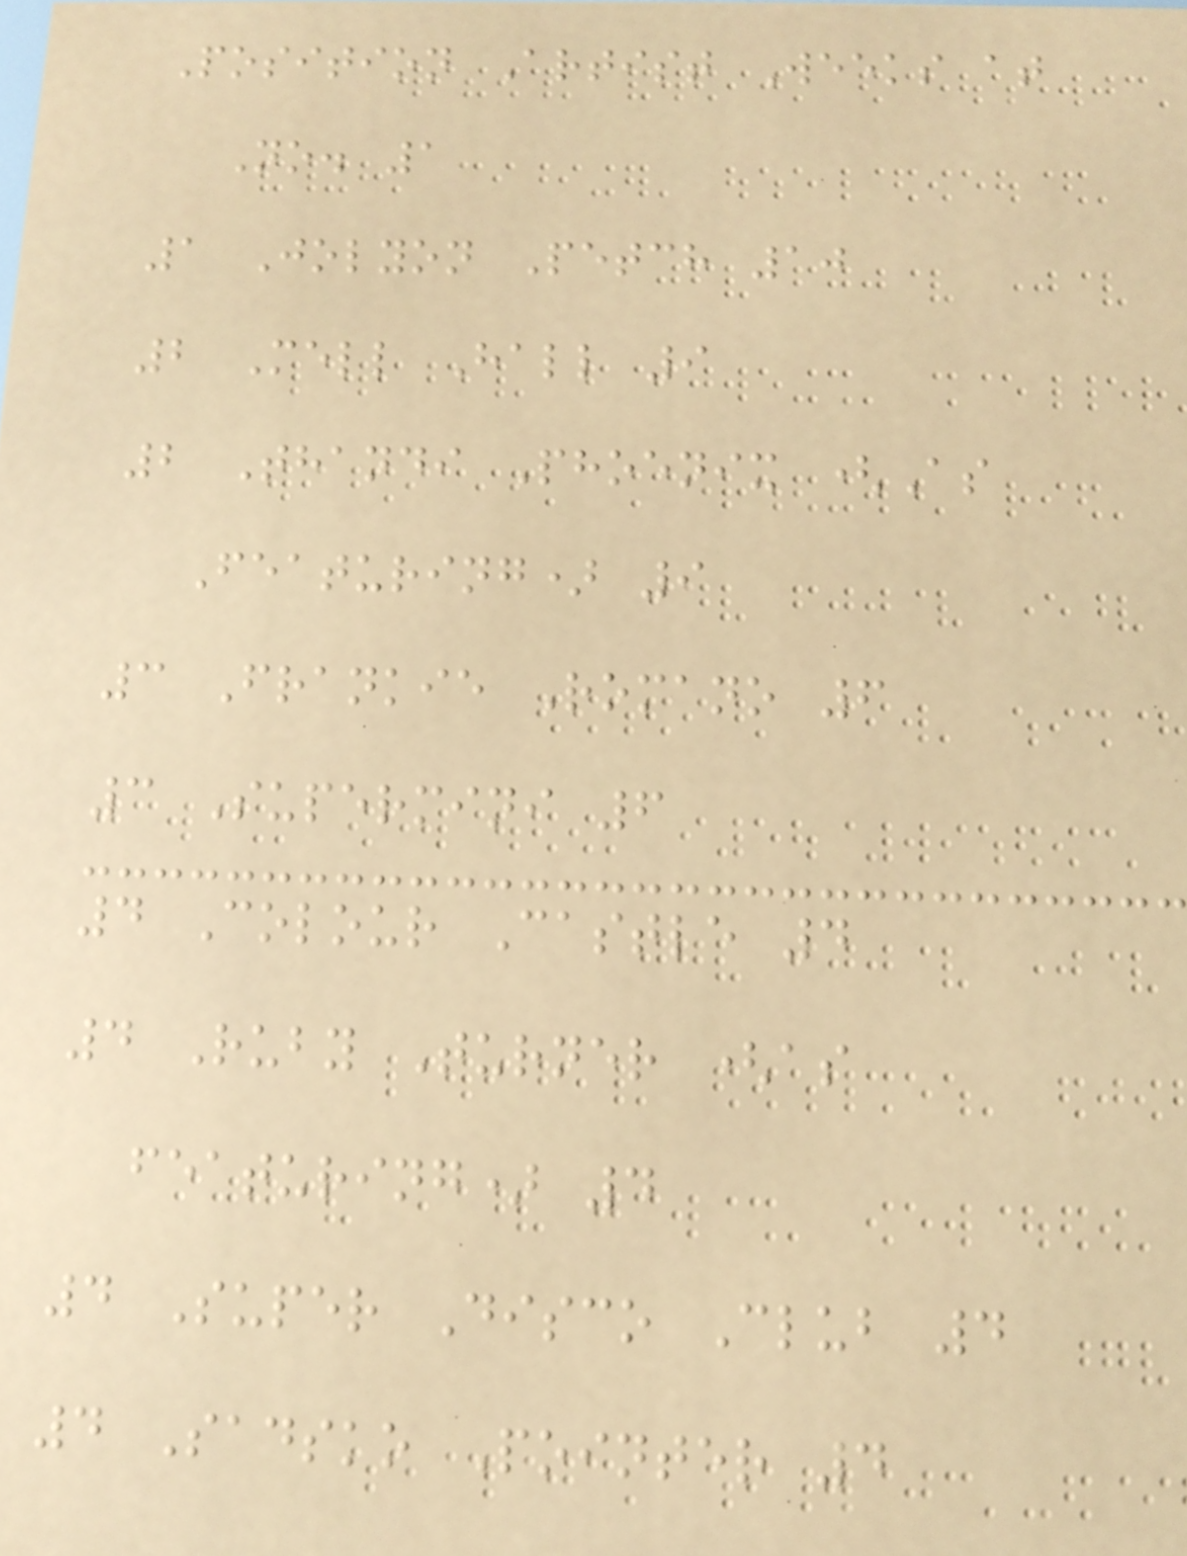Position Artist Weeks at
No. 1
1 Jolyon Petch 10
2 Mell Hall 9
2 Thandi Phoenix (As
Featuring) 9
3 Frankie Romano 6
3 Supermini 6
4 Colour Castle 4
4 Ruby Turner (as
featuring) 4
4 Super Disco Club 4
4 Sadsko Pointer 4
